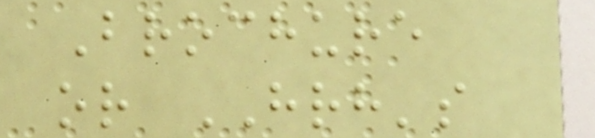Brochure
or HRH's
